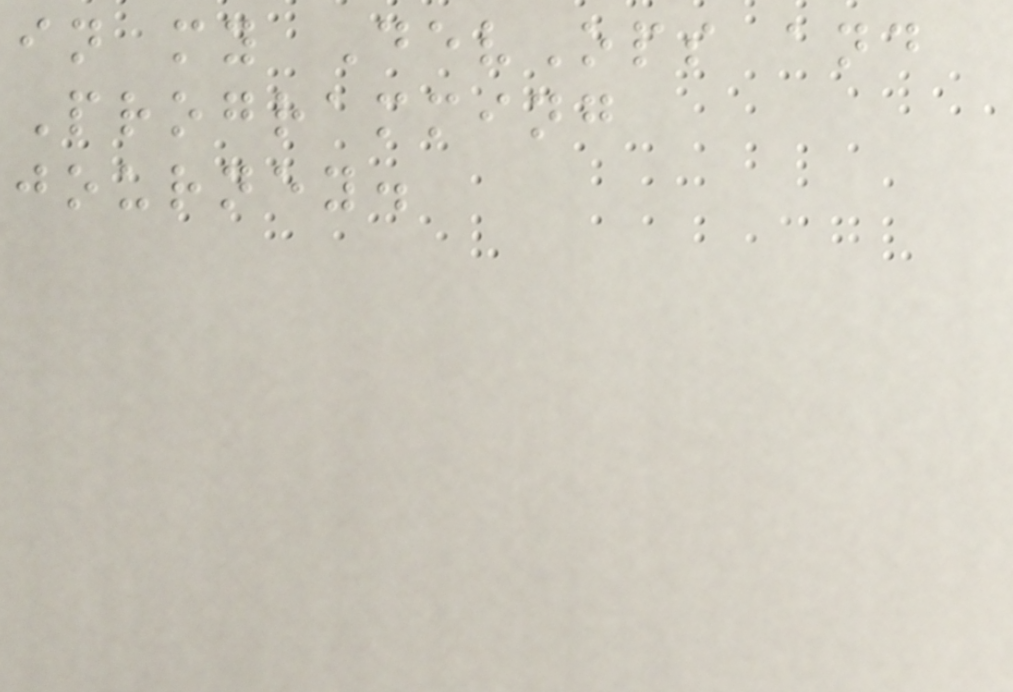in my DevOps and
Programming
journey.
